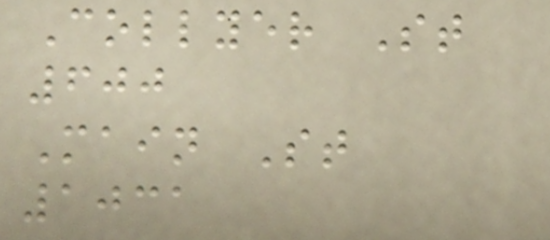Collyer St
600
Main St
1031
